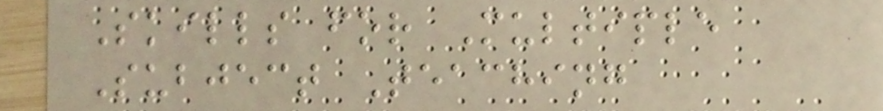Skills for Multiple
Subject Teaching
